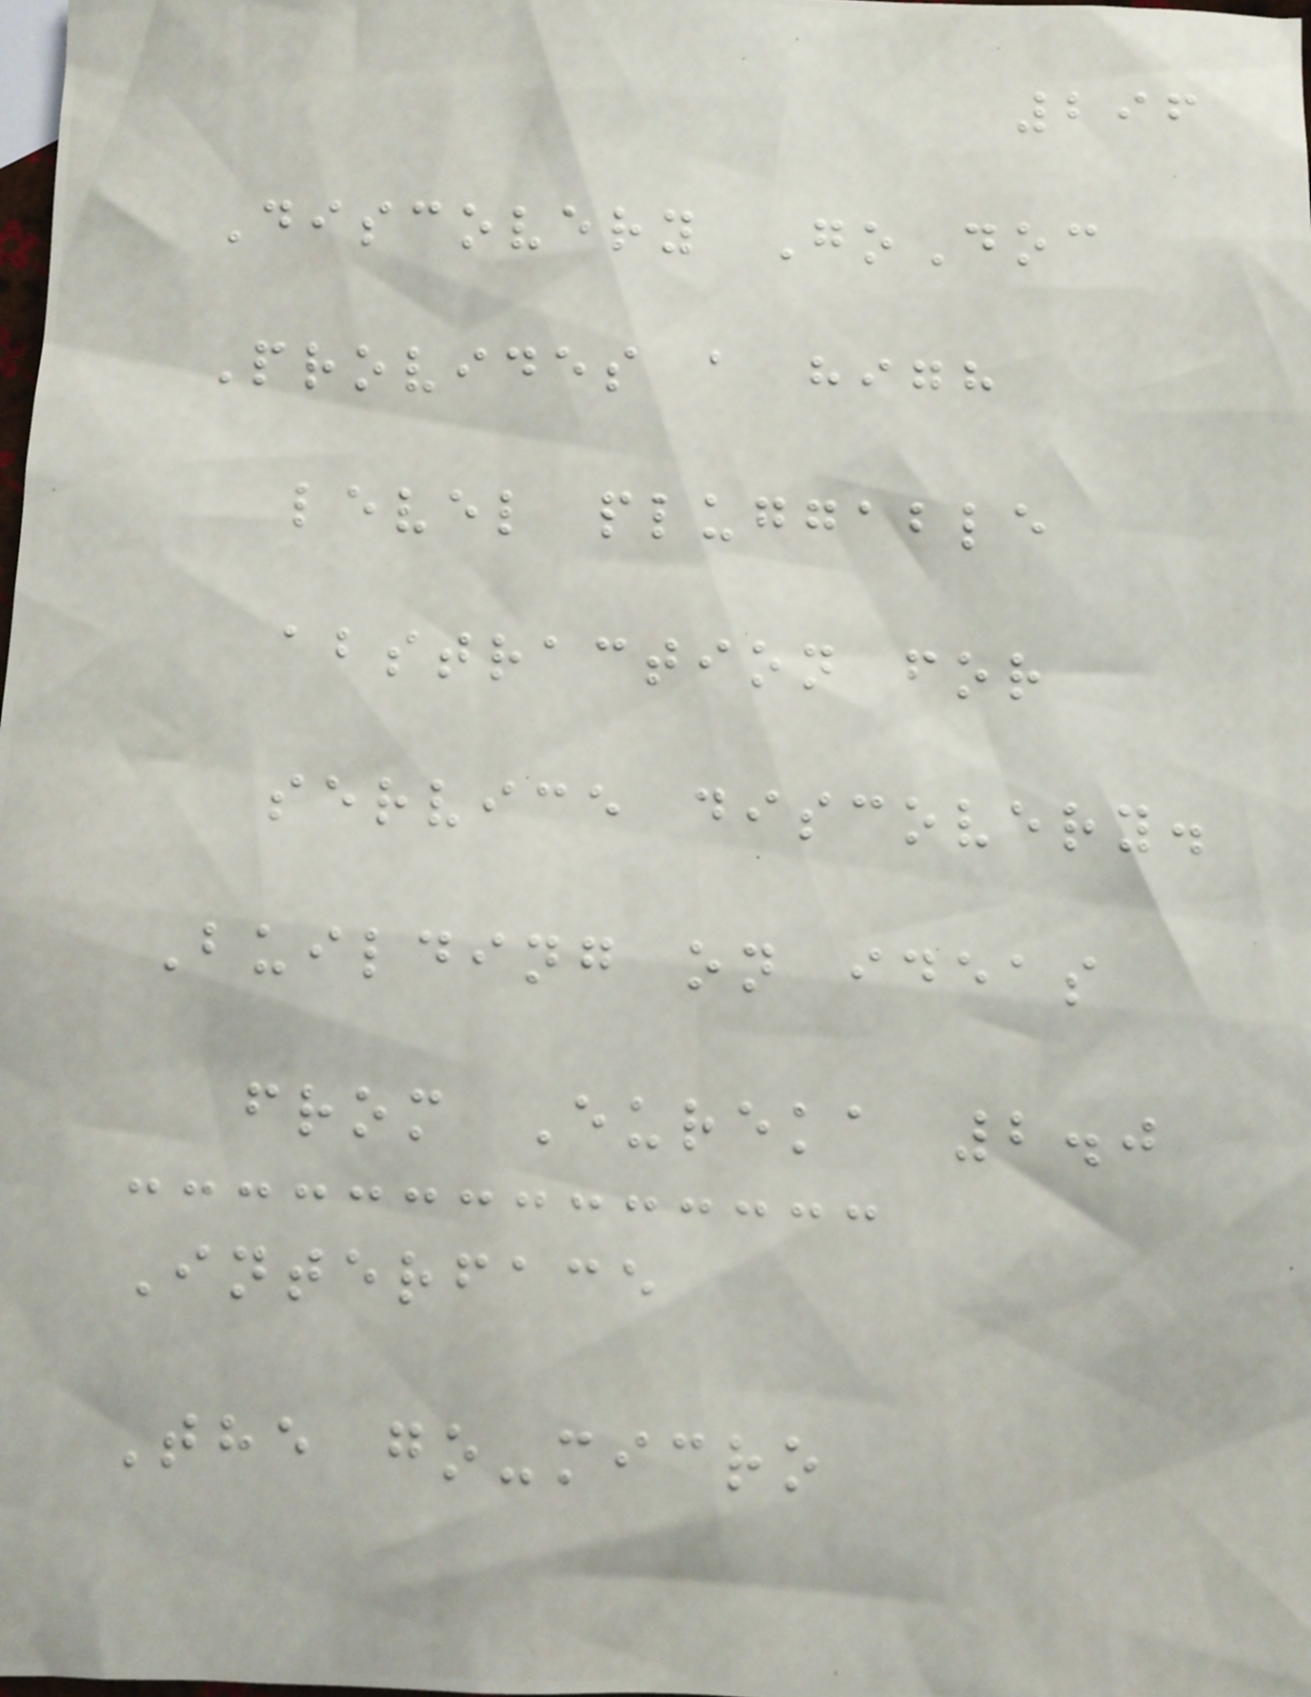296
Discovery GoDoc
Provides a high
level pluggable
abstraction for
service discovery.
Building on ideas
from Eureka 2.0
Interface
The go-micro
